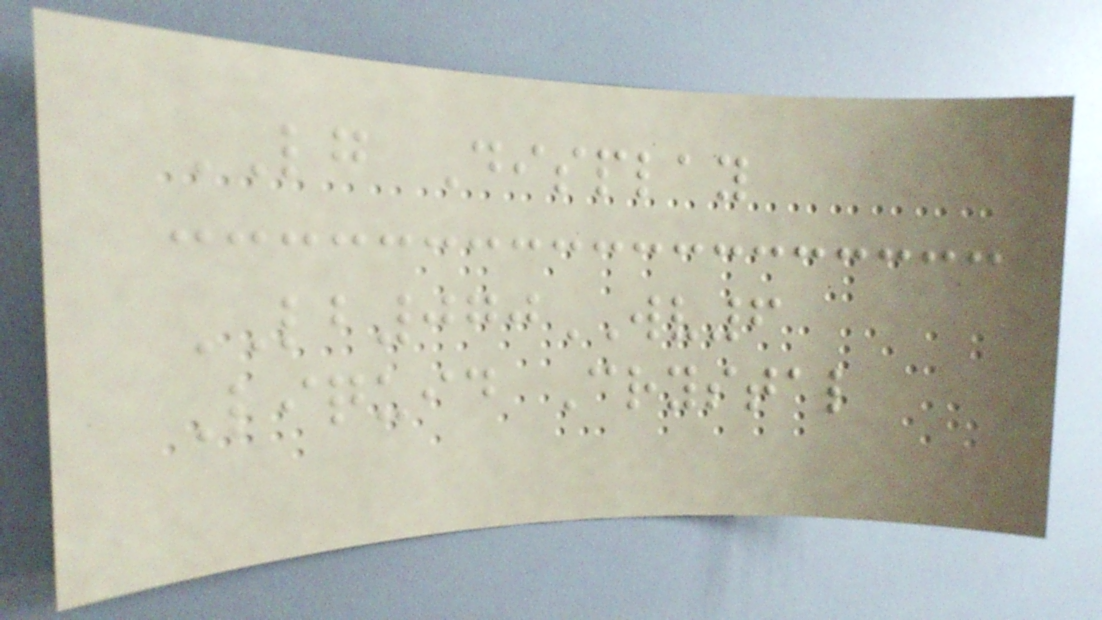LG Display
LB070WV6
Liquid Crystal
